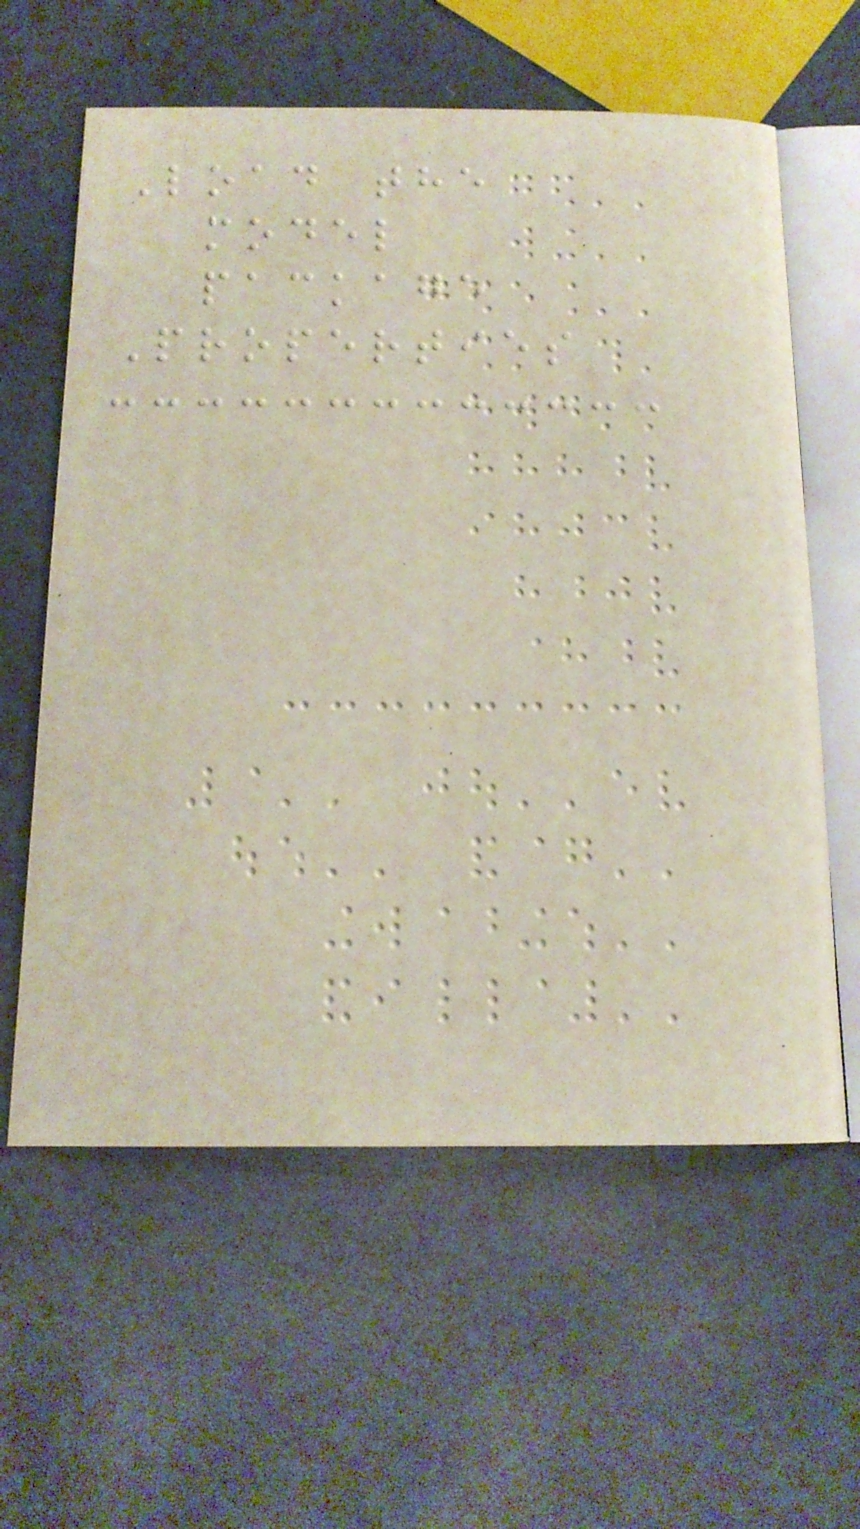Load the
model
package
Properties
